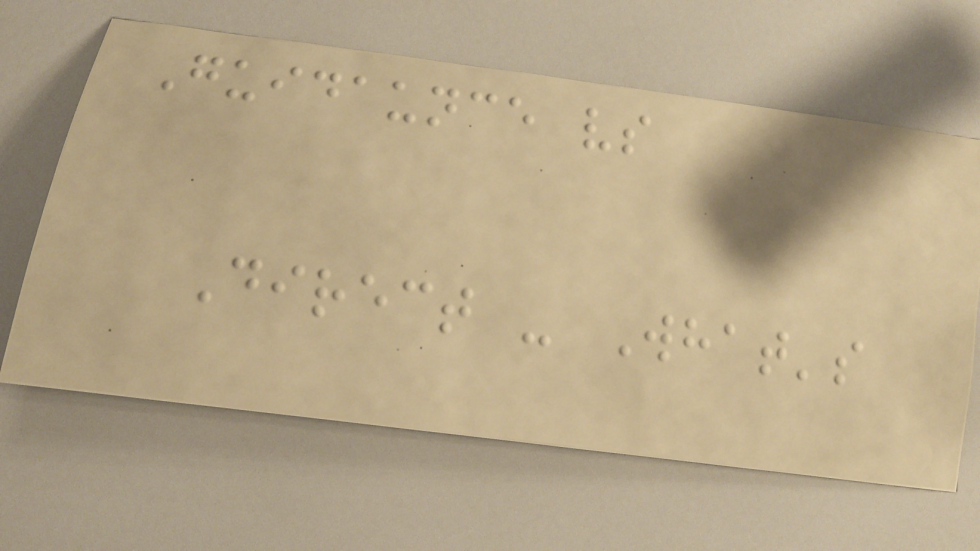Guidaunce vs
Direct - What's
